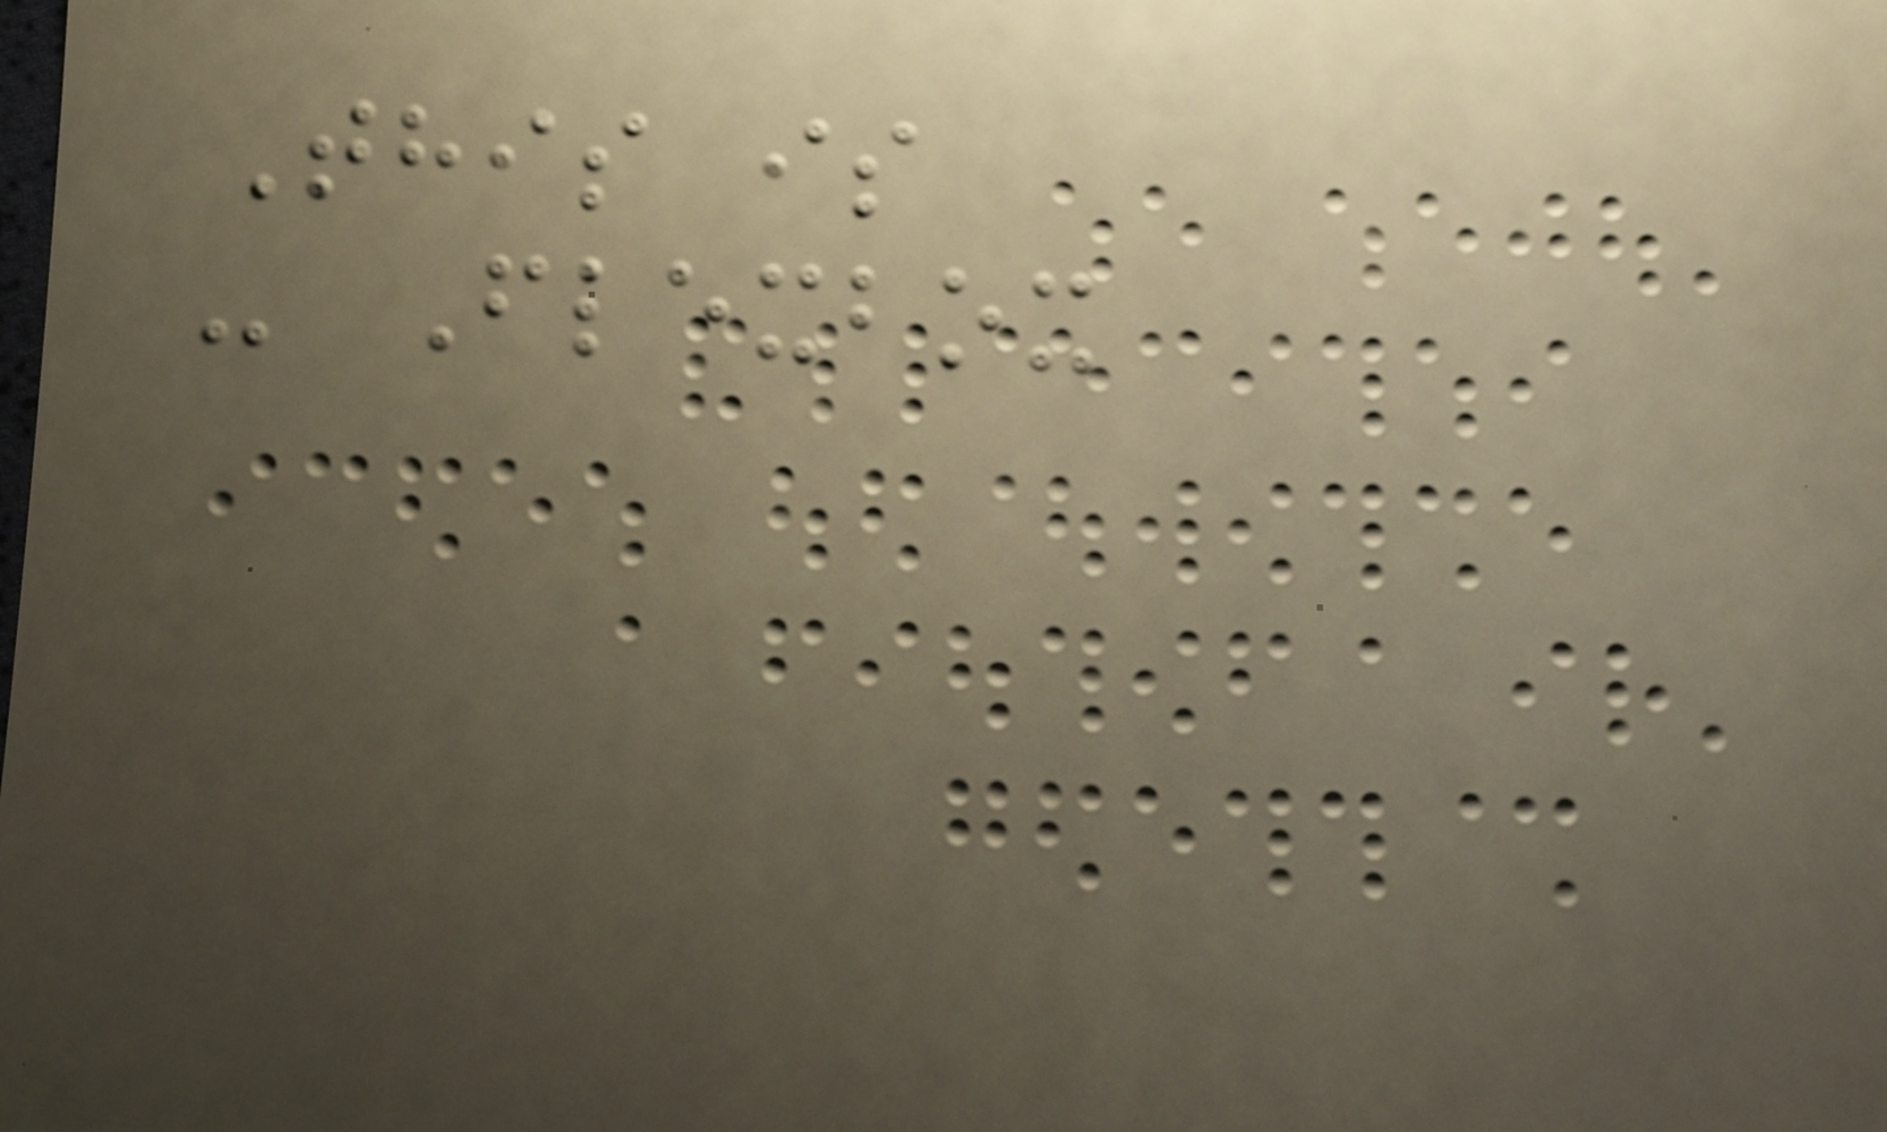This is
- Flexbox
